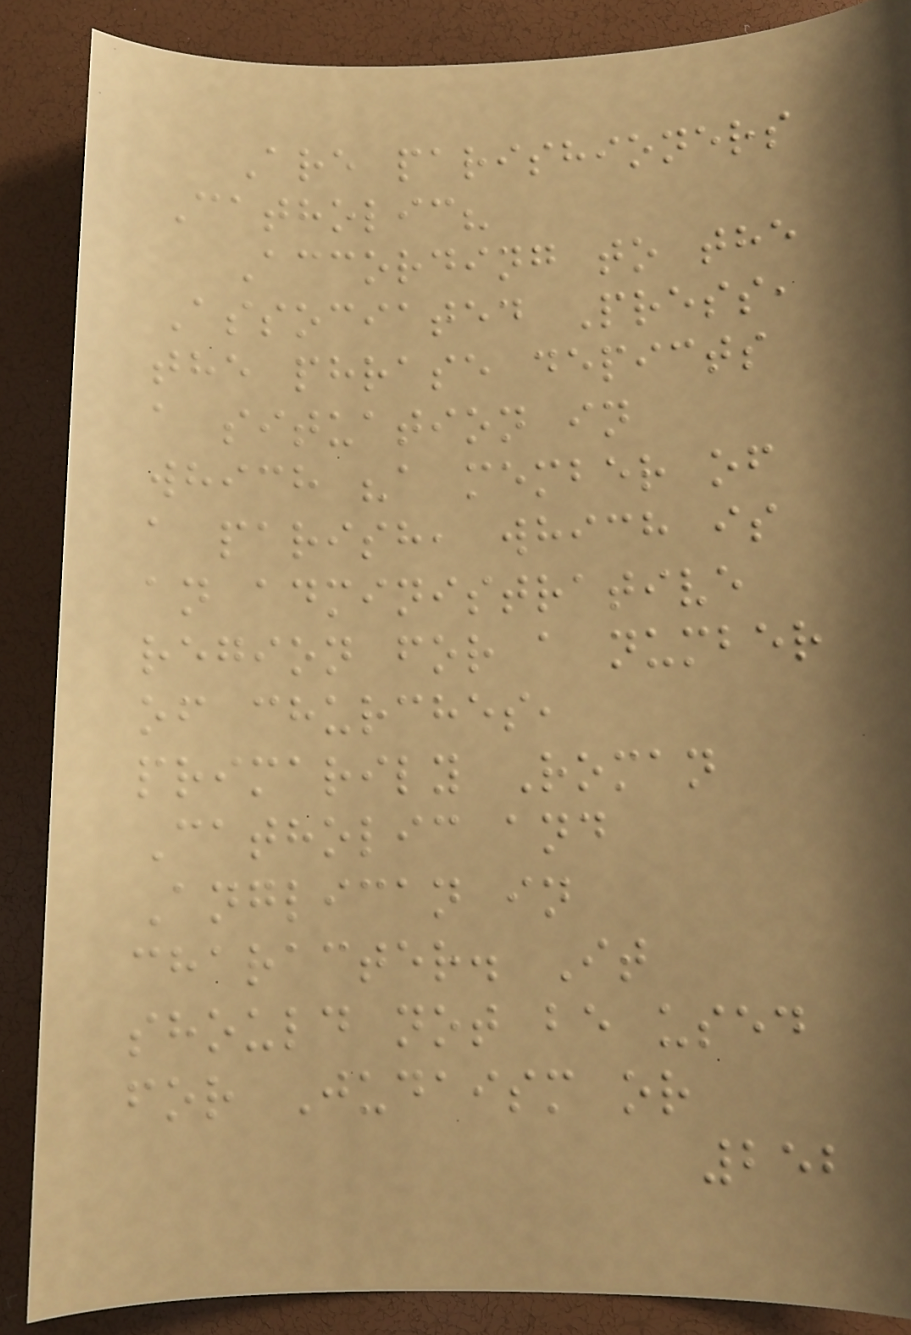Are parishioners
Catholic?
According to the
Associated Press,
the phrase depicts
a situation in
which "a member of
a parish, which is
an administrative
region for a number
of churches,
primarily Roman
Catholic and
Anglican in
character. It
should not be used
for Judaism or
252
